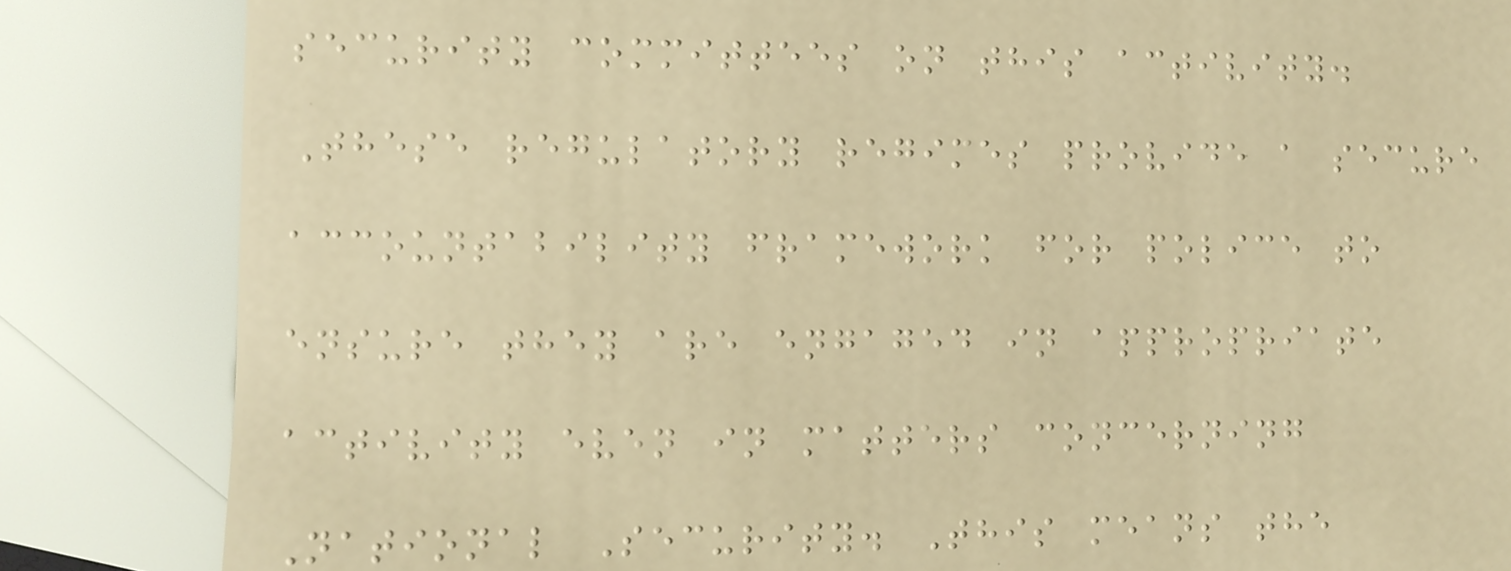security committees on this activity.
These regulatory regimes provide a secure
accountability framework for police to
ensure they are engaged in appropriate
activity even in matters concerning
National Security. This means the
